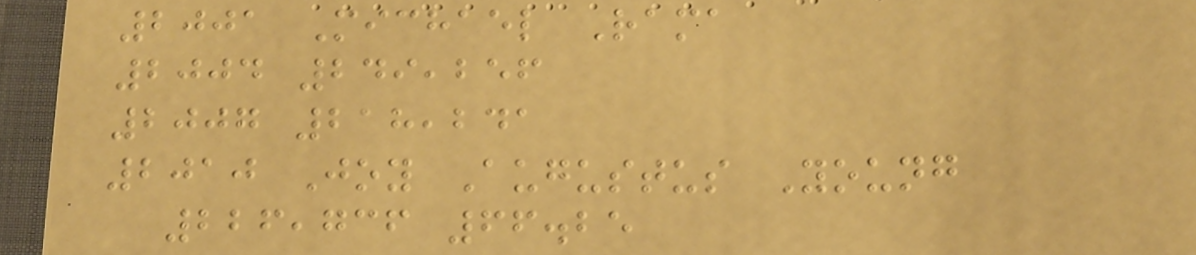2001 Michael Rama
2004 249,256
2007 218,241
2010 Joy Augustus Young
226,736 66.25
